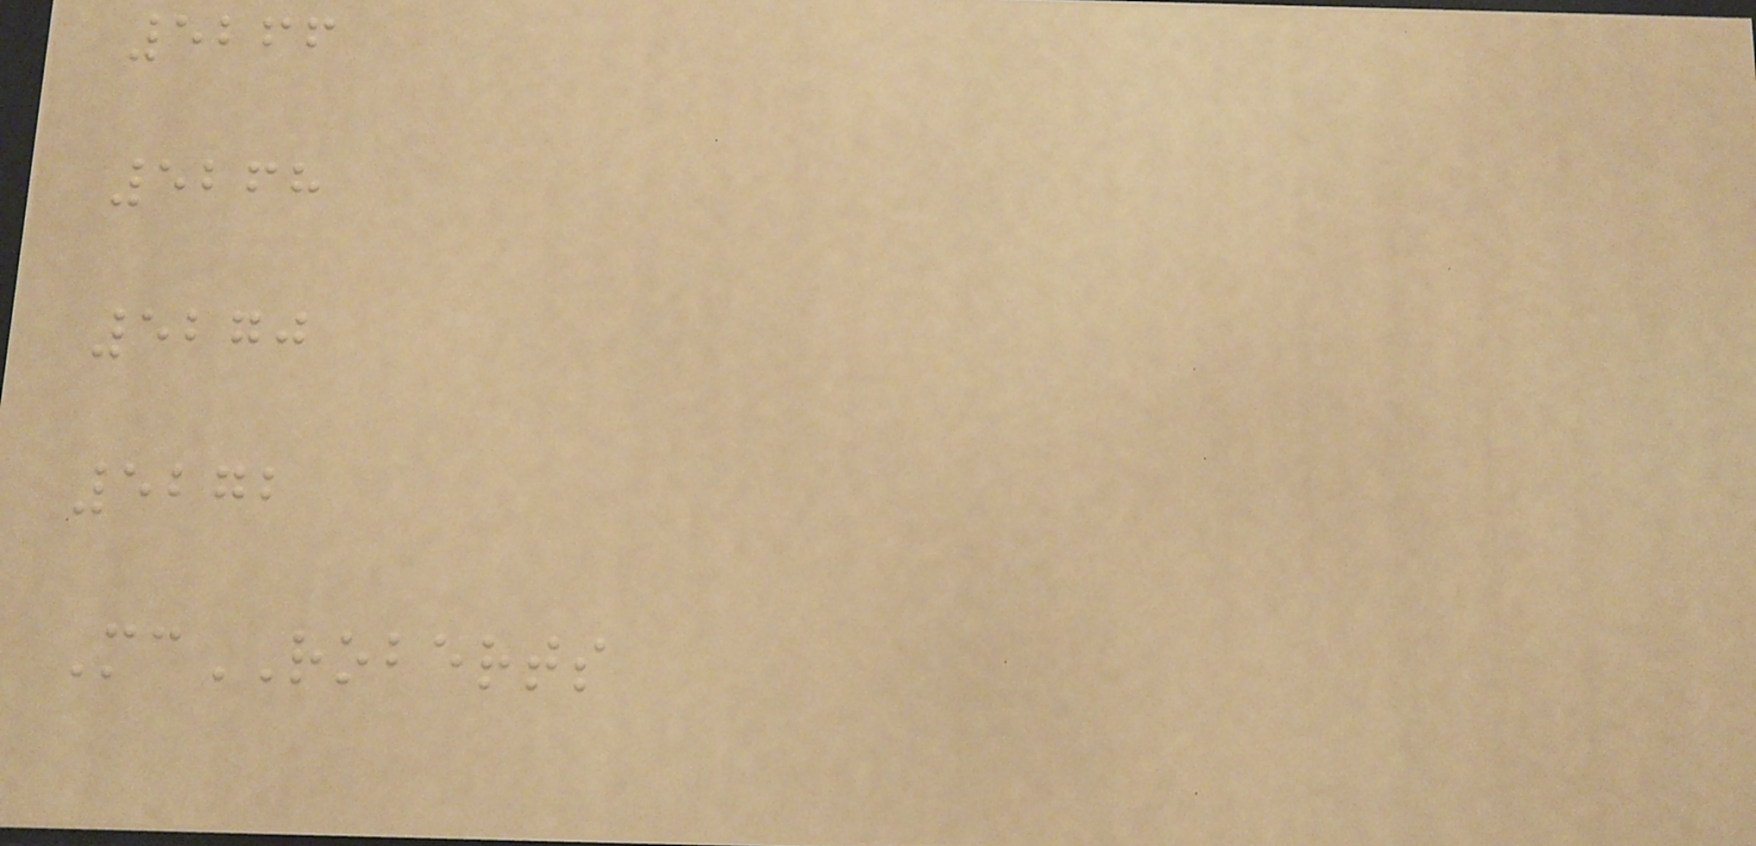5266
5268
5270
5272
McROBERTS
